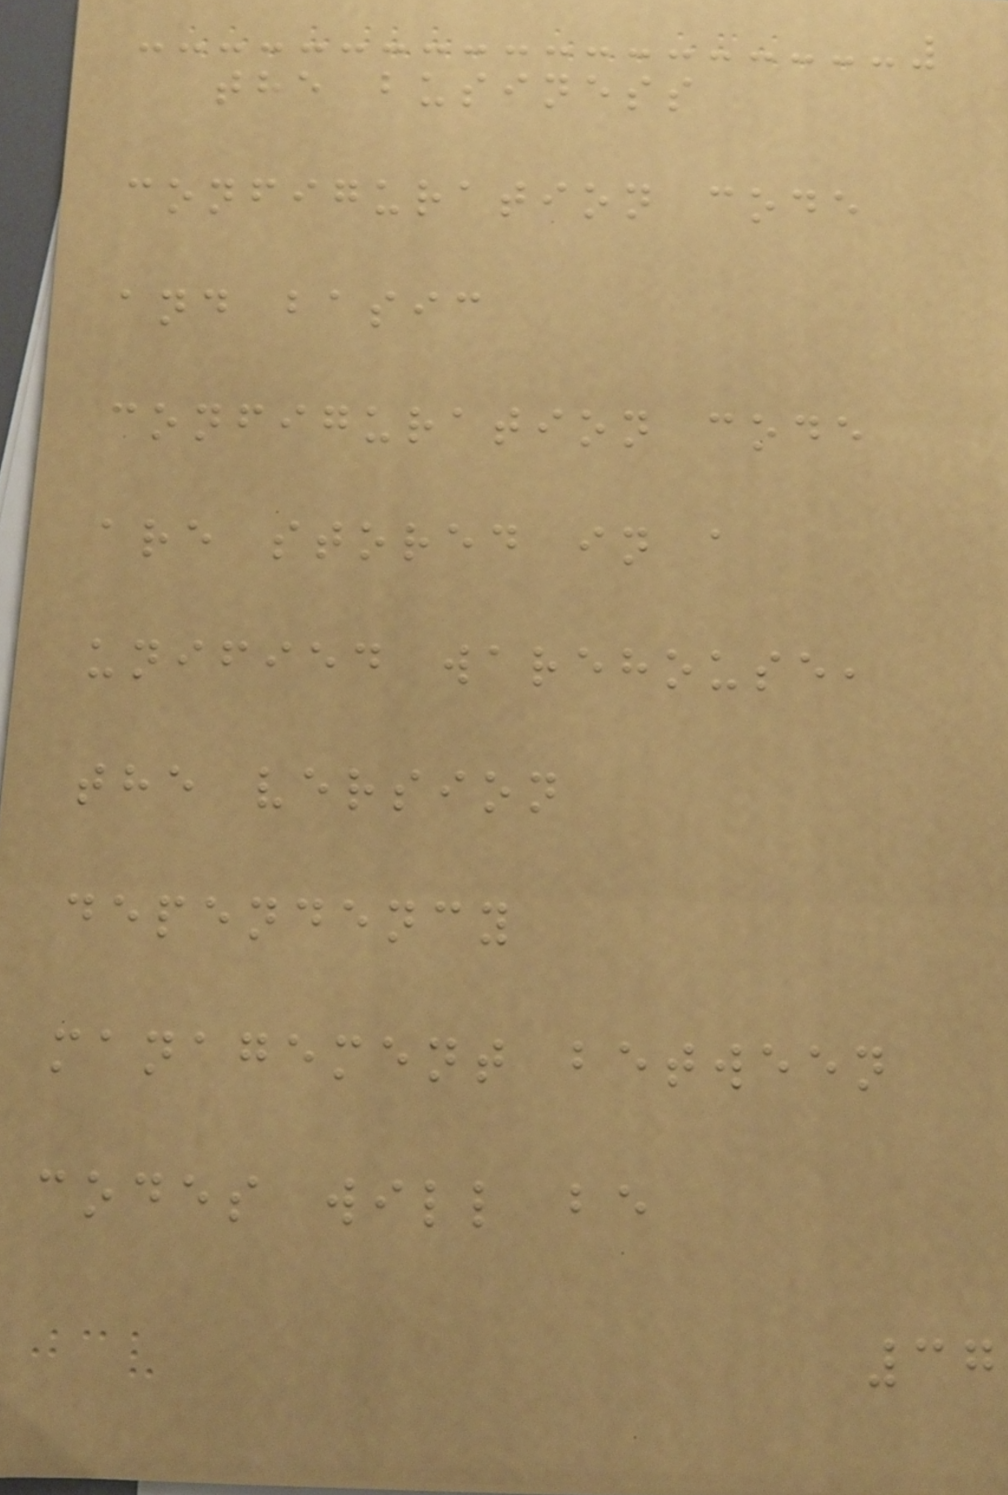the business
configuration code
and basic
configuration code
are stored in a
unified warehouse,
the version
dependency
management between
codes will be
37
